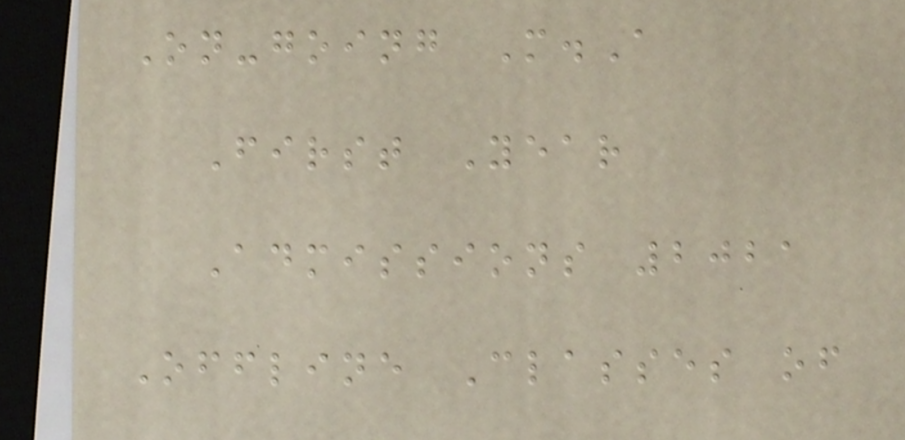On-going M.A
First Year
Admissions 2021
Offline Classes of
